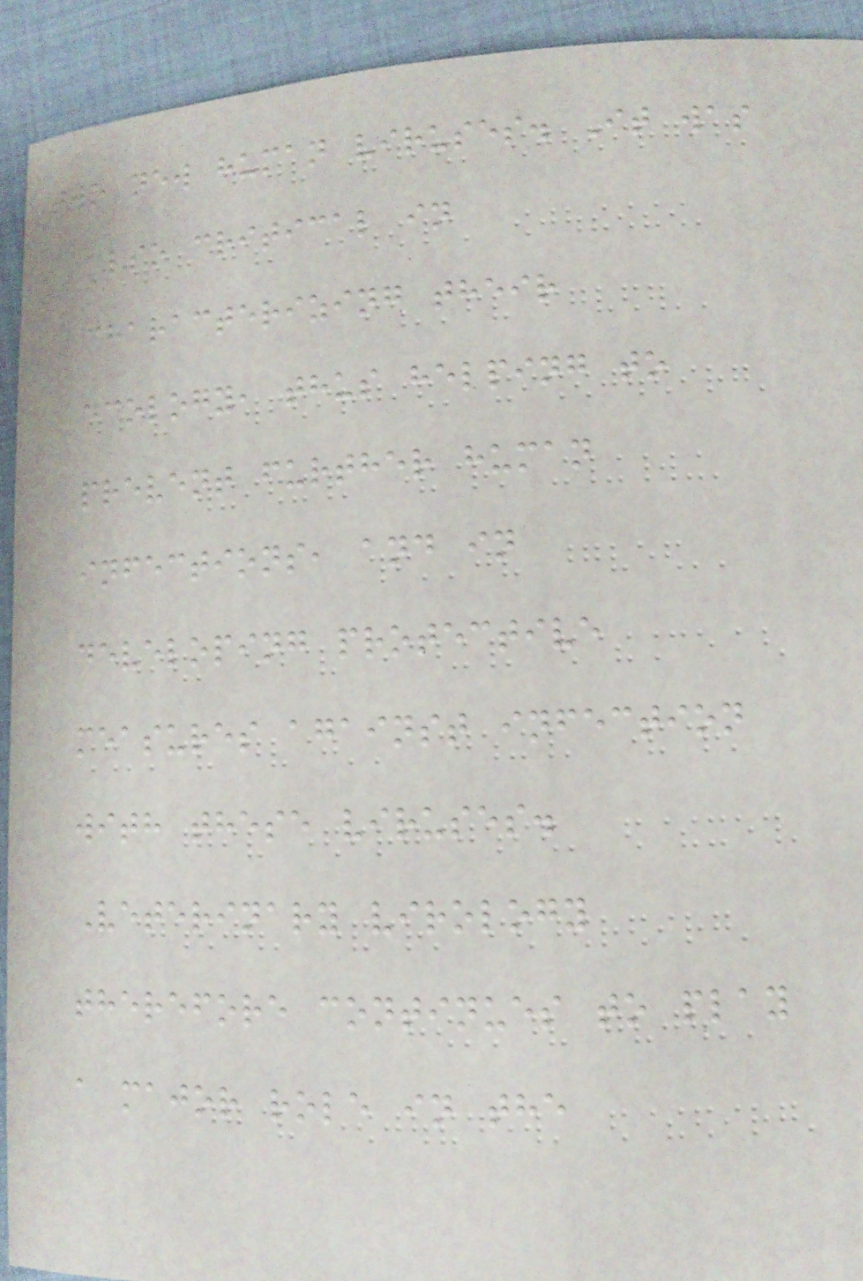two new human viruses. It was
also critical in
characterizing their
ecology, thus helping to
prevent further human
infections, and in
developing protective
measures against infection
with these viruses.
Veterinary virology
therefore continues to play
a major role in the
